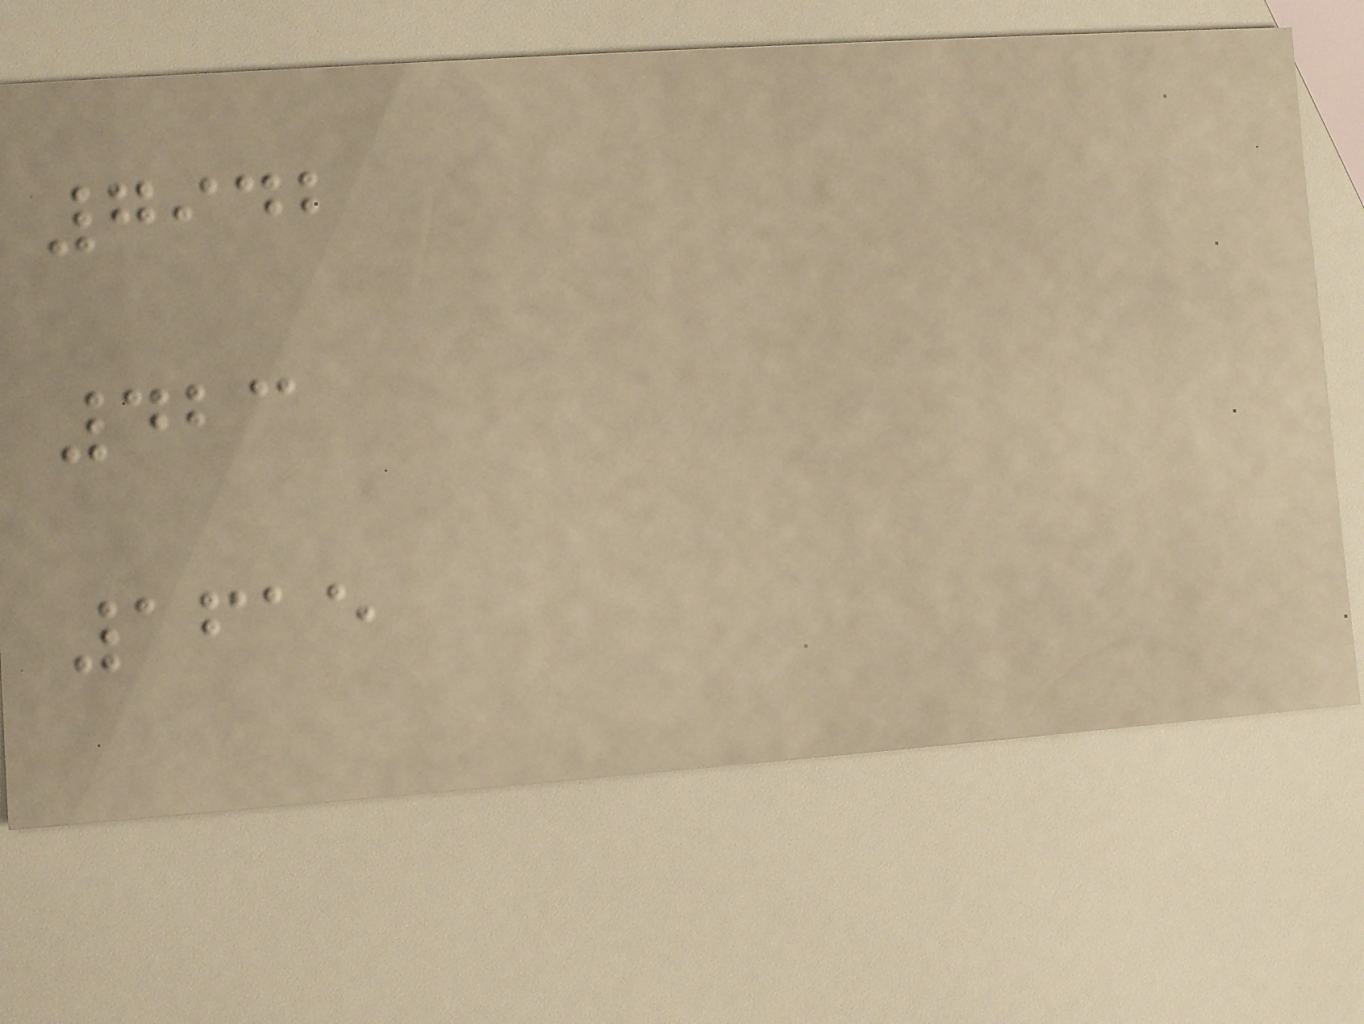7942
423
1615
